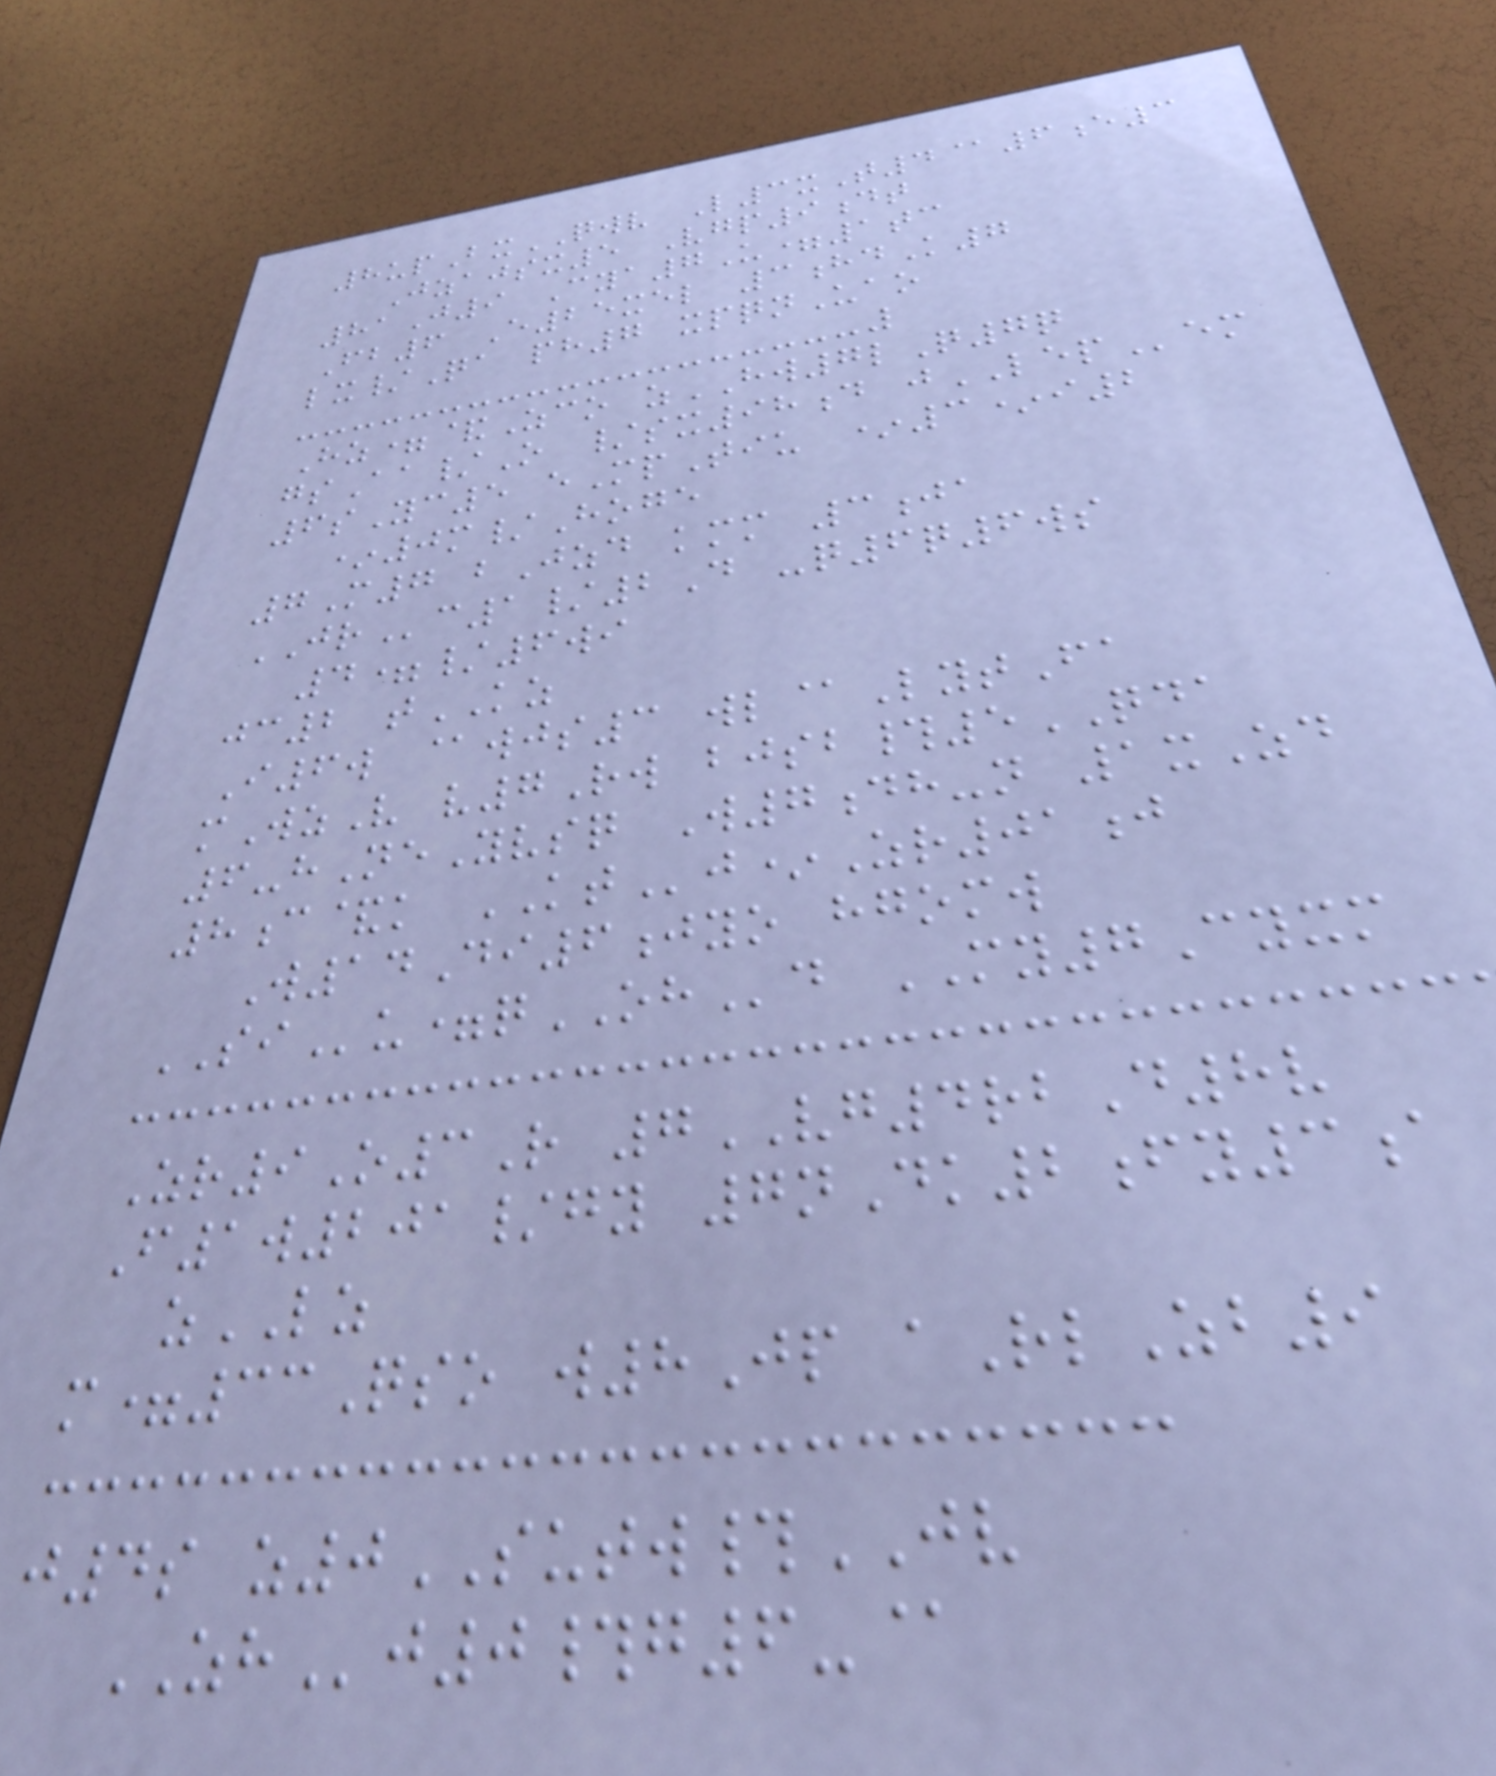8upBxQWV L3xT4@6e3
Jzajsx5 Vgp9dt
81J9 Cya7U=1tc
Fb6 E25xel 3hdK7
lx/Qa ph7 xpqnUao
Hz=&Zco zHW7lQ7q
gsAa/O /sx98d jLEPem
6sYc5 eMpTiu *3*i2
*0m/Hoge
7M7 bJzd kmm 3ja
JRc1/2D -q6q6ws
4=/6wi
jc2 tKZ
I6w @wjs3 wl@LytFa
mWzV v7Rw bjsb#5QDA
6-hNeYvsq W7dh-n 1xZd
8c&k KTj*Zr01j
W14Di6jyo hgomw
SIu=qOHd MY7Cyxm
Zr9O3R 7VG4rbD8v
F1w201/gy 7nDk2fy3a
zLZ
m=33Qso w8Jp aRlZb9
j4s z0SUTW#JV
ZHj0#g6-@
